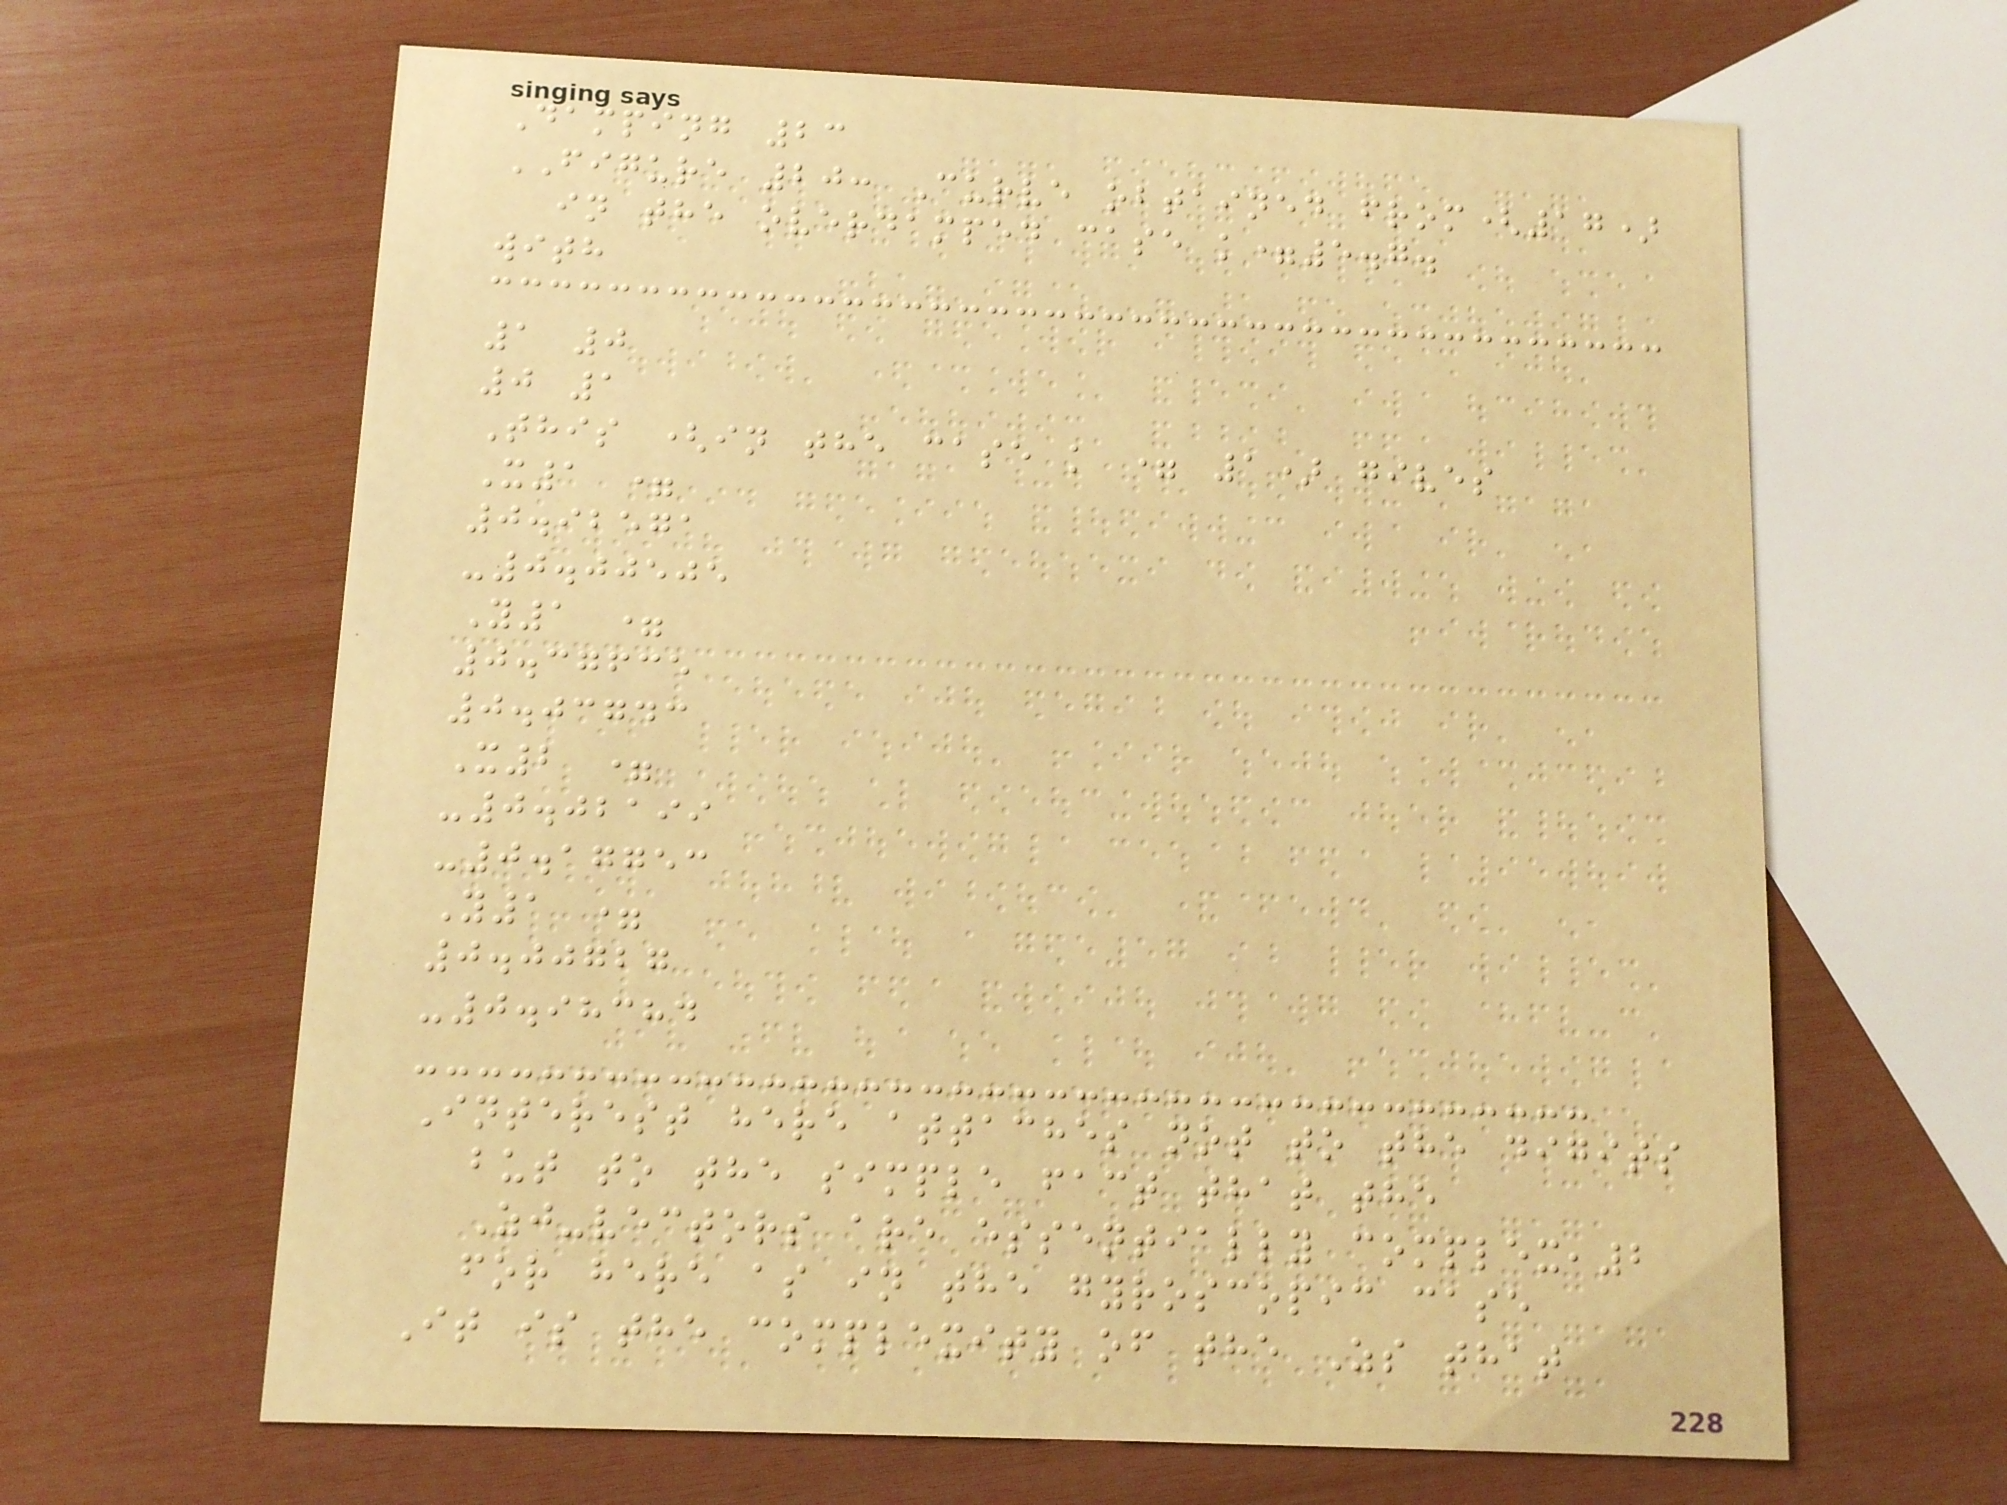Damping 23
FIGURE 20: Curve obtained from(17)
in the overdamped case k=5.7.
with
1 0
0 1
This (in the case k = 1) gives
X1 =
0.92571
-0.00505
Y1 =
0.37635
0.03743
X2 =
-0.02199
-0.17753
Y1 =
0.00727
-0.98384
Interest here attaches not to the digits
but to the simple fact that the
Zj-vectors are essentially complex,2
for here as in the gyroscopic case
It is the complexity of the Zs that
